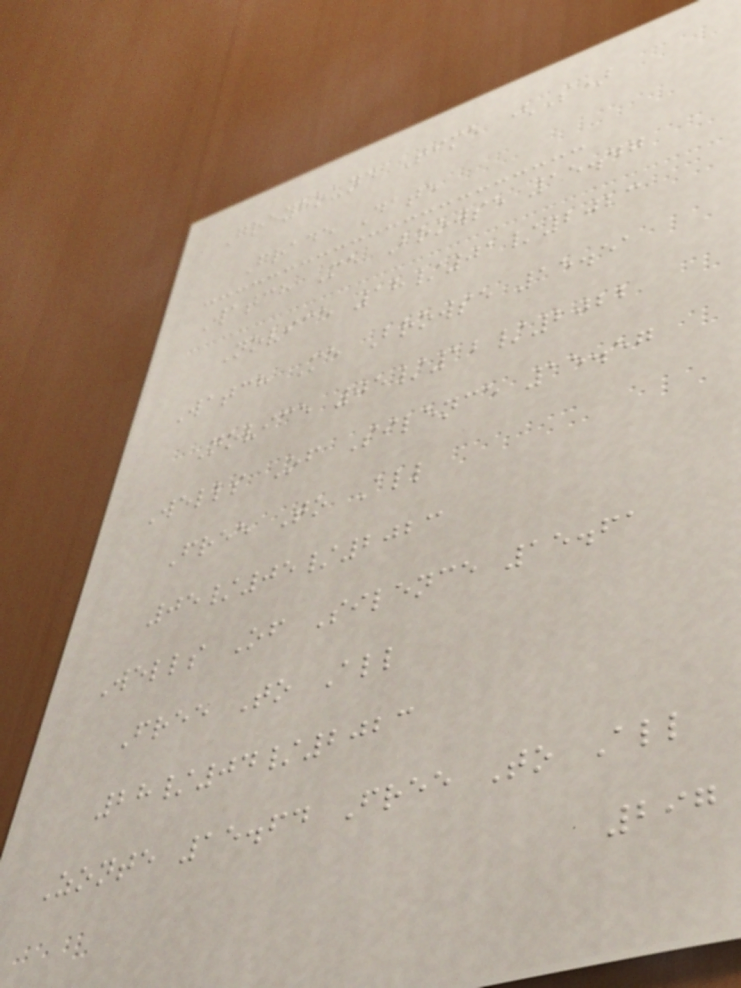Greyhound Time (S)
Grade Date
Watch Me Browse 15.47
Novice 18/01/2023
Watch Me Browse 15.51
Novice 05/12/2022
Wells Of Silence 15.57
Free To All
05/05/2023
Wells Of Silence 15.61
Free To All
28/04/2023
Zonte 15.64 Free To All
297
